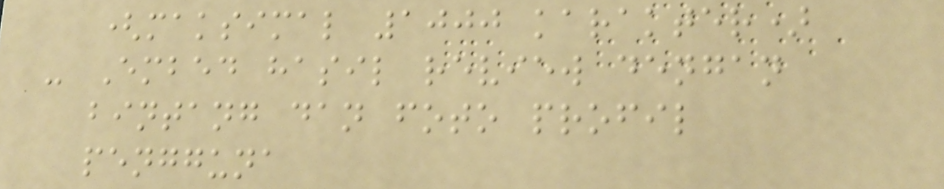(maksimal 1000 karakter)
- Embed hasil review dengan
bintang dan foto profil
pengguna
